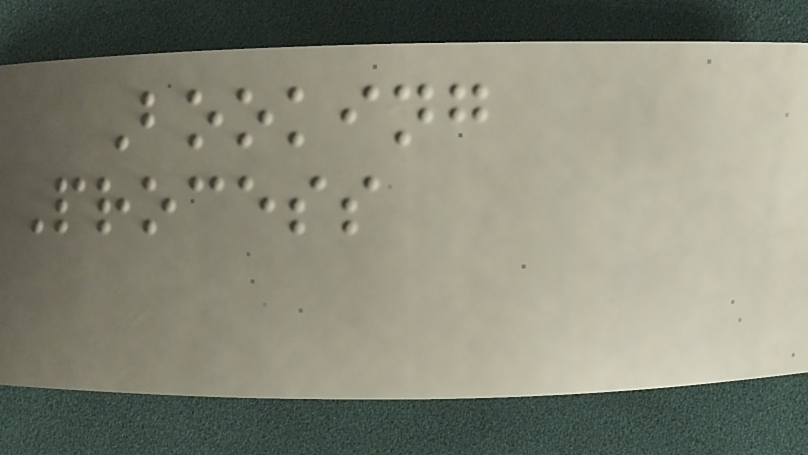Booking
Process
